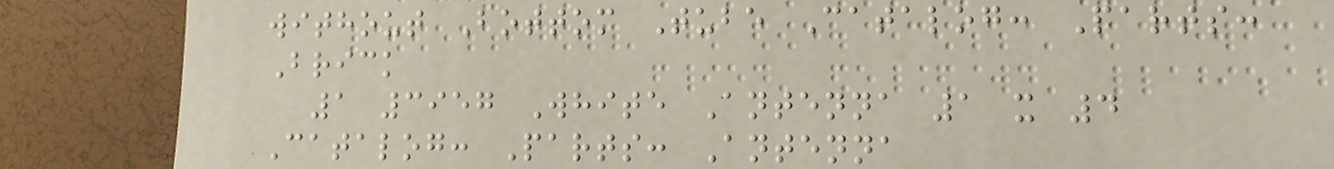without Bottom Tube Catalog: Parts:
Brick
1 3957 White Antenna 1 x 4
Catalog: Parts: Antenna
